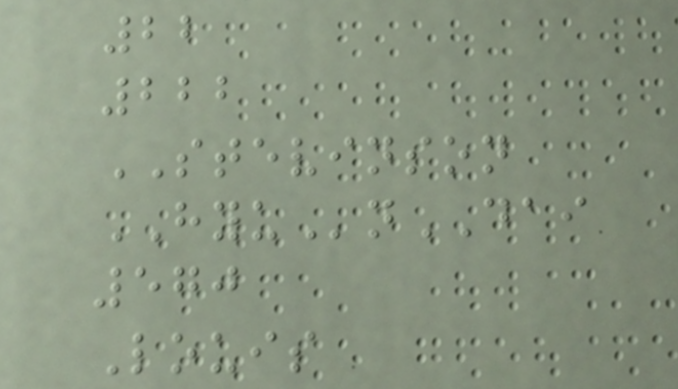22
222
STEVINSON
HYUnDAI
570
Louis
